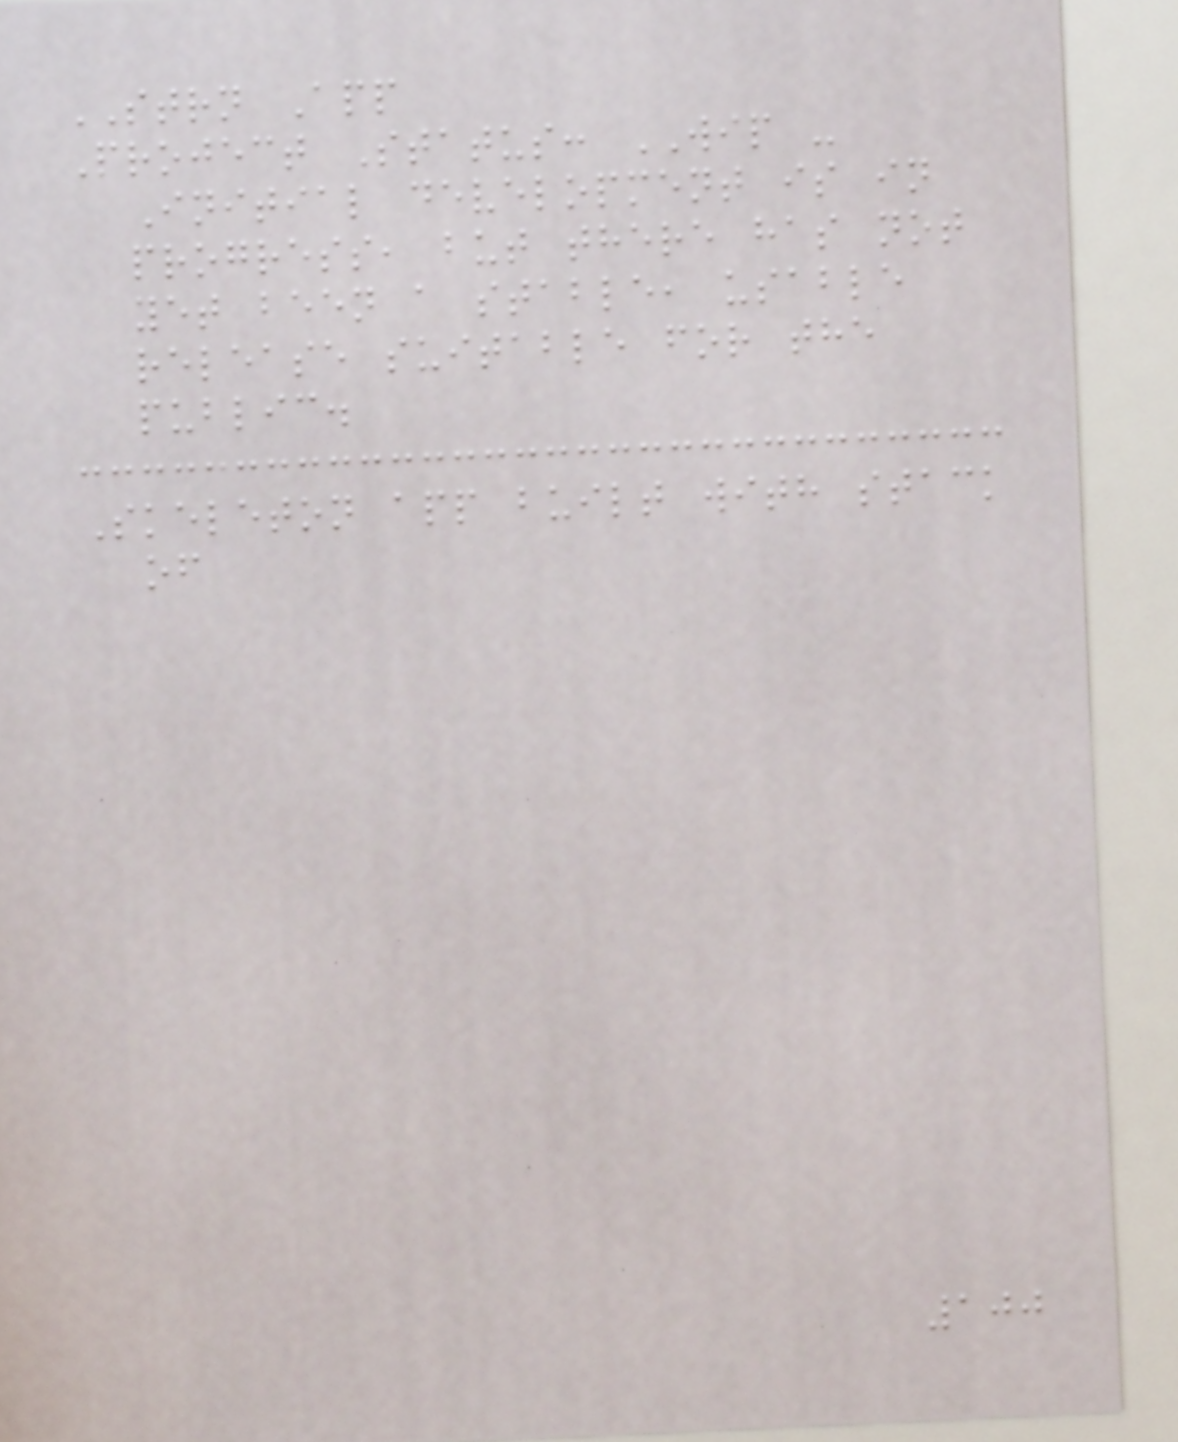STRN App
Project Status: WIP -
Initial development is in
progress, but there has not
yet been a stable, usable
release suitable for the
public.
Skeleton app built with stack
of
100
